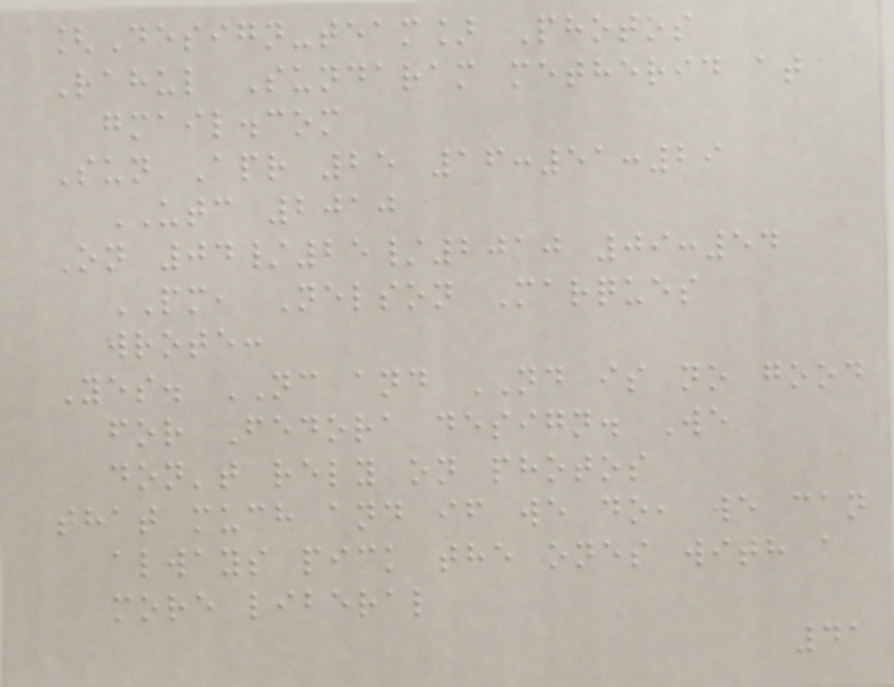[Design-team] Photos
Rahul Sundaram metherid at
gmail.com
Sun Apr 25 16:51:29
UTC 2010
On 04/25/2010 09:54
PM, Nelson Marques
wrote:
Yes. NC and ND is no good
for Fedora design. We
don't rely on photos
that much and if we do, we can
always pick the ones with a
more liberal
41
